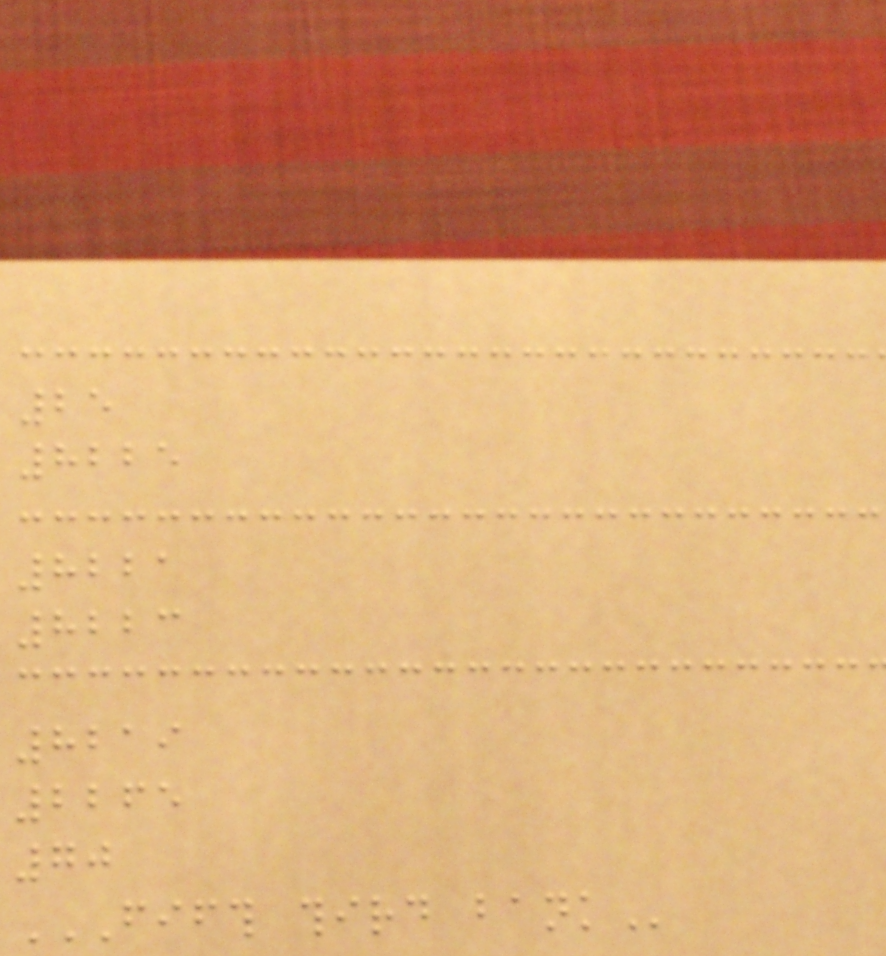25
8225
8221
8223
8219
2265
70
FIFTH THIRD BANK
